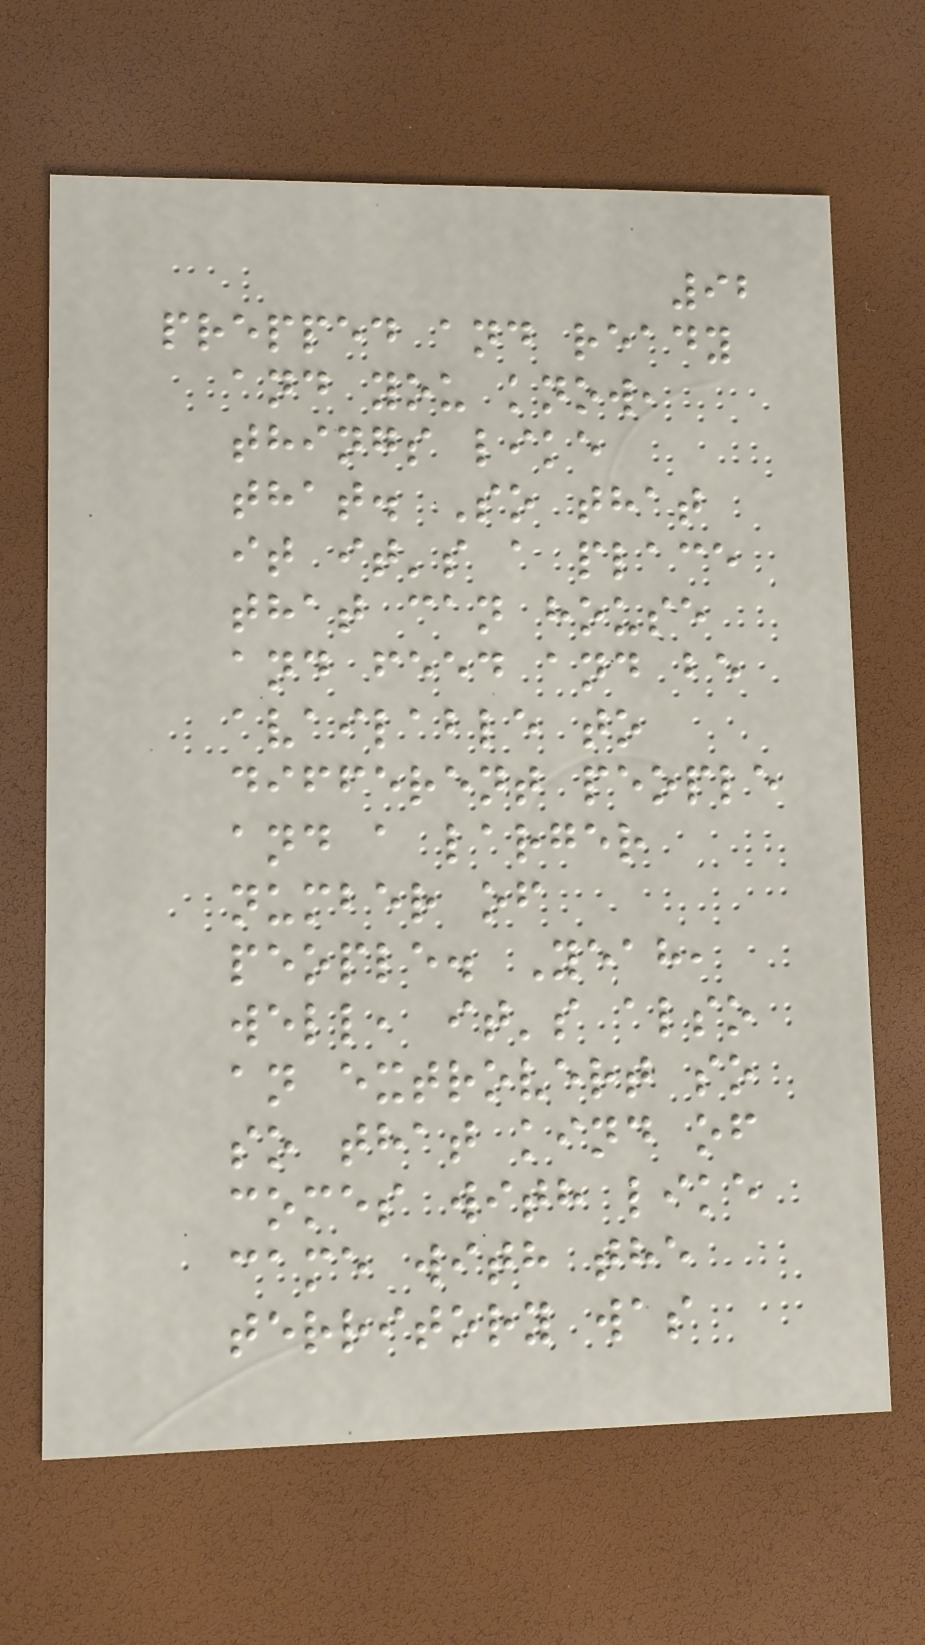92
prepped and ready
and you know,
things like
that. So that
it it's a place
that can house
and feed and be
available to
different people
and a larger
number of
people. Yeah,
well, it's also
an extrovert so
so that kind of
comes with like
came with the
territory was
